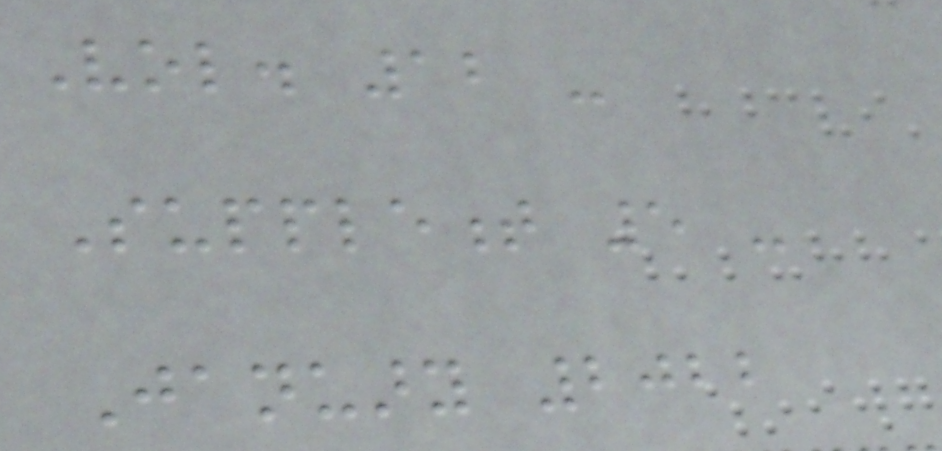Vol. 12 -
Supplement 5 -
January 2022
